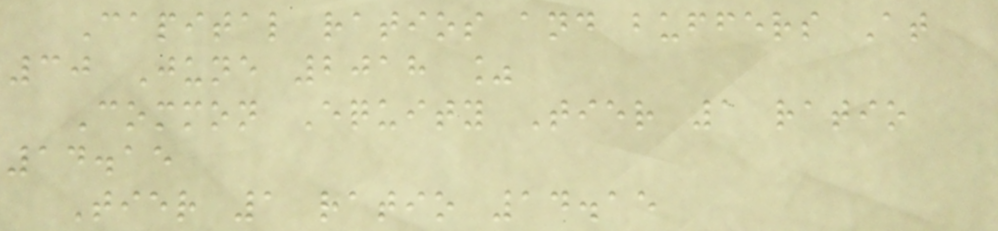Capital ratios and buffers At
30 June 2018 %
Common Equity Tier 1 ratio
14.15
Tier 1 ratio 14.15
